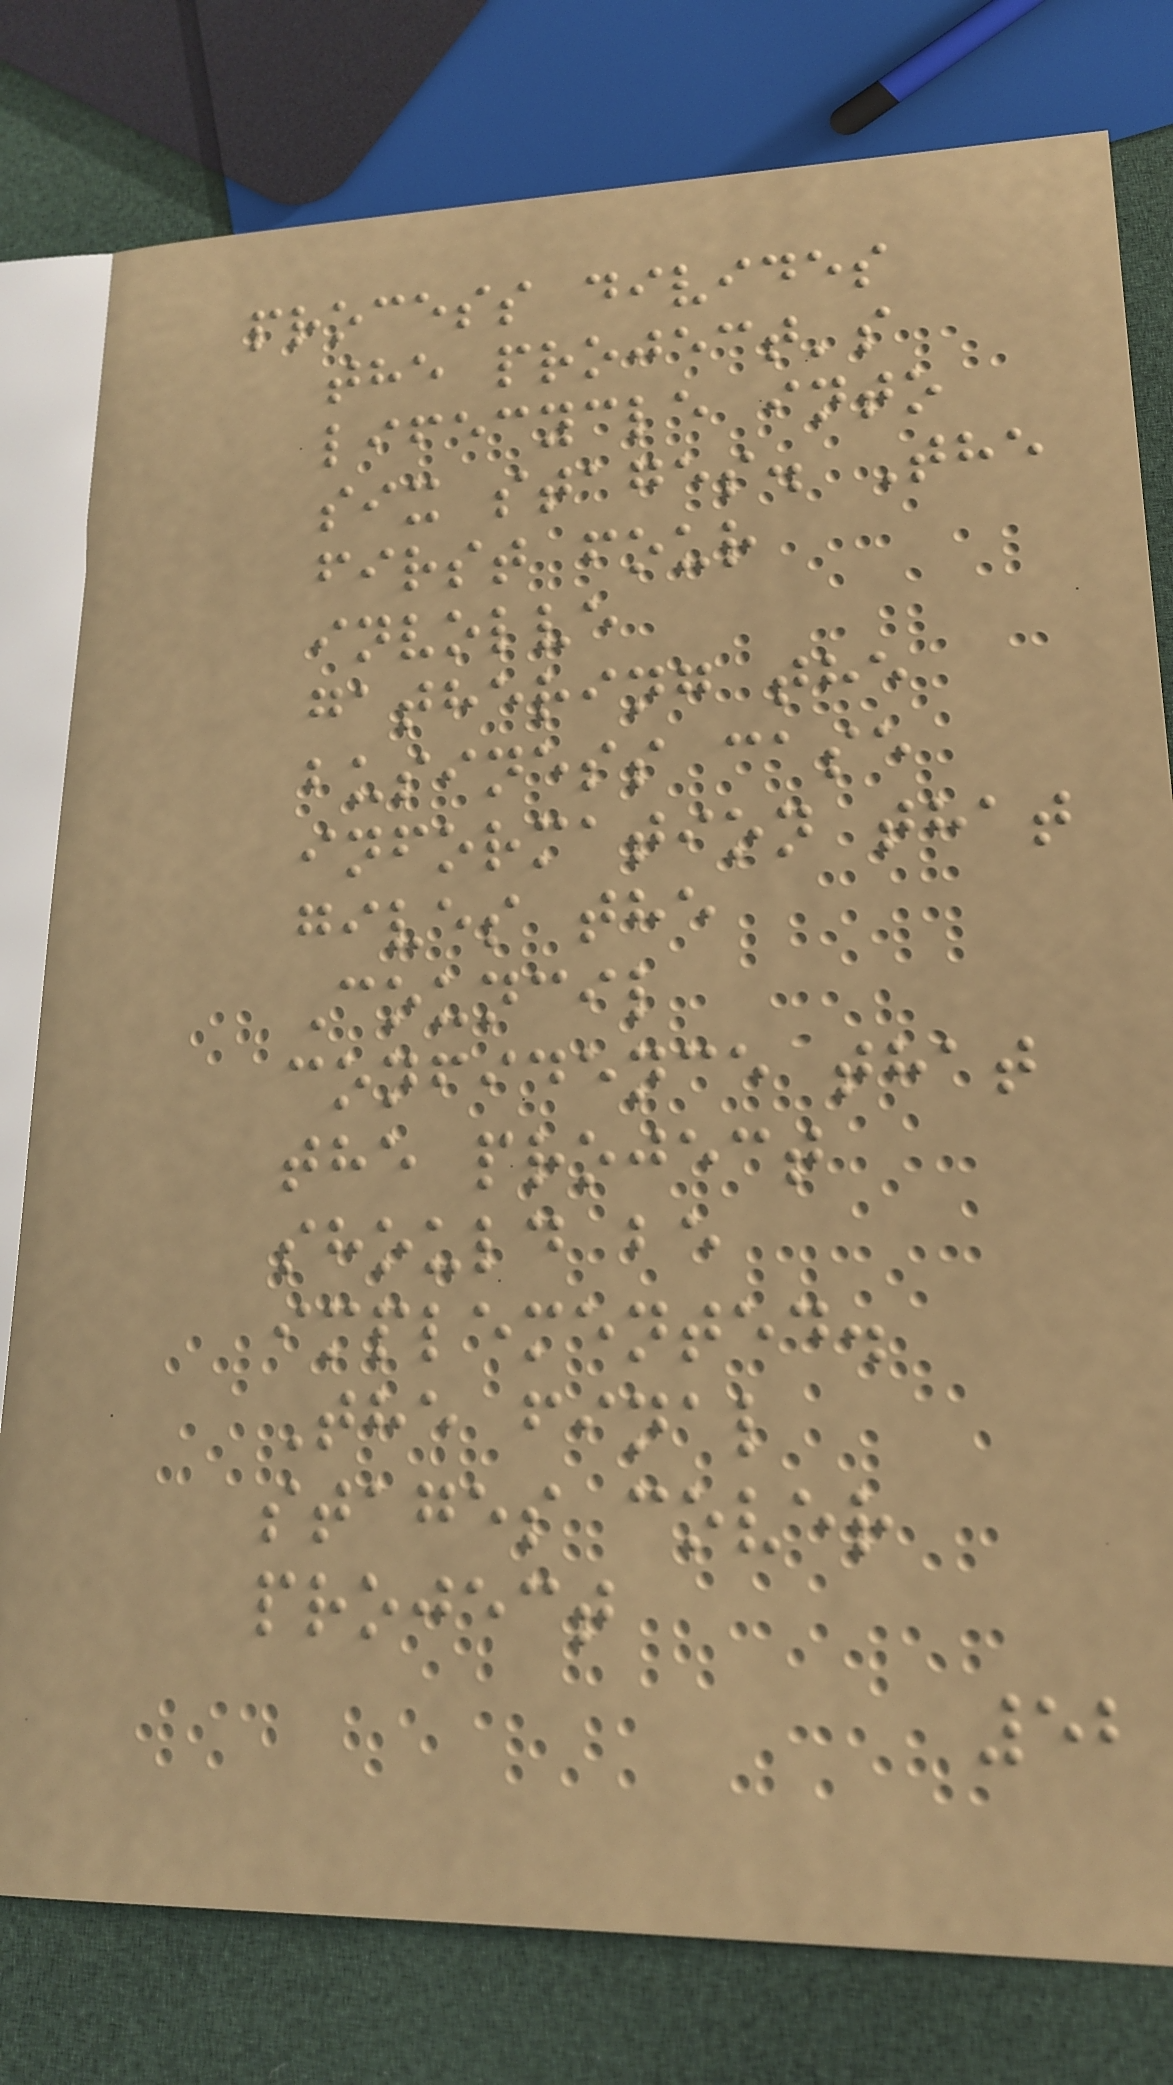process divides
the project's
lifecycle into
six stages. The
first four
involve
gathering the
business case
information that
gives the
Council
confidence that
the project
should be
implemented.
The final
stages cover
project
52
